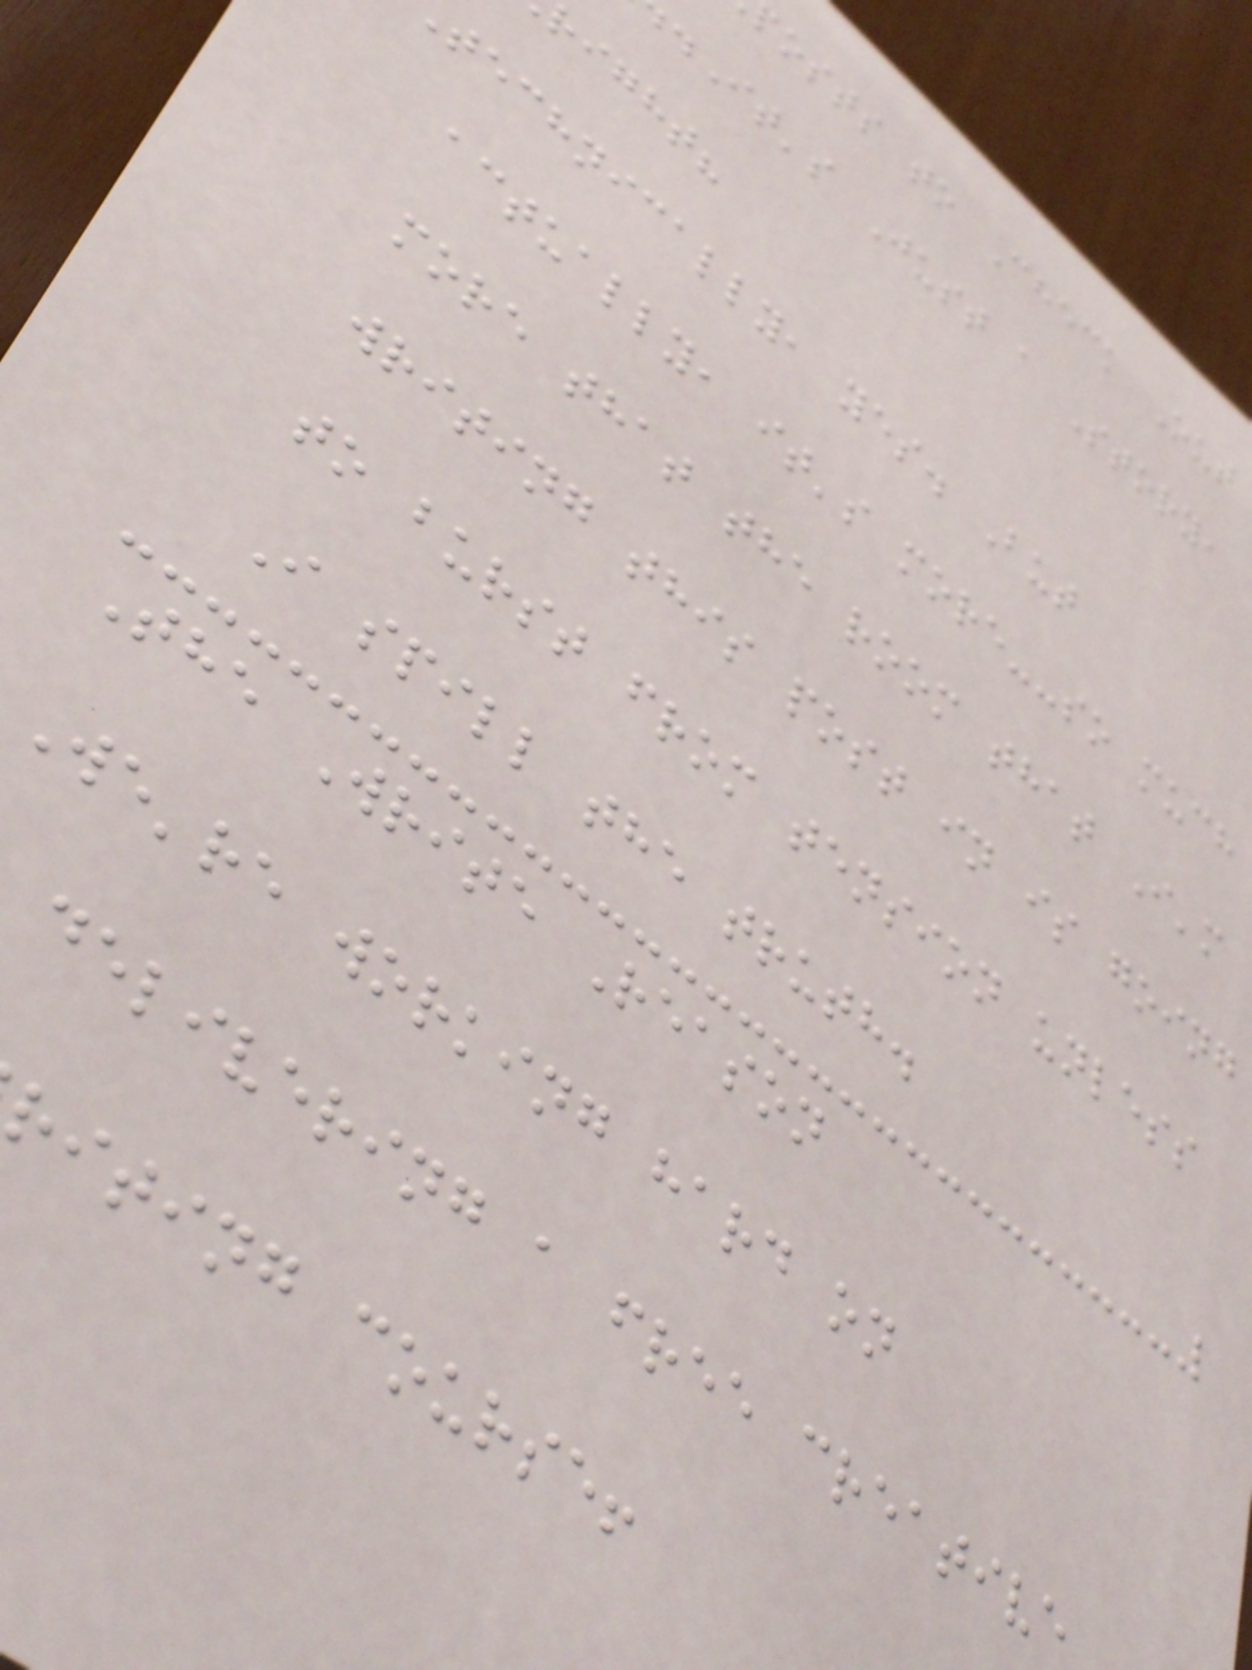posts to Check Out
.It's Just a Story,
right?
technically, yes. But
actually, it's more--so much
more that the room that I'm
writing this post in is going
to burst from tension unless
I spill the truth.
The Write Reason
We're working hard on
delivering a free creative
riting course!
